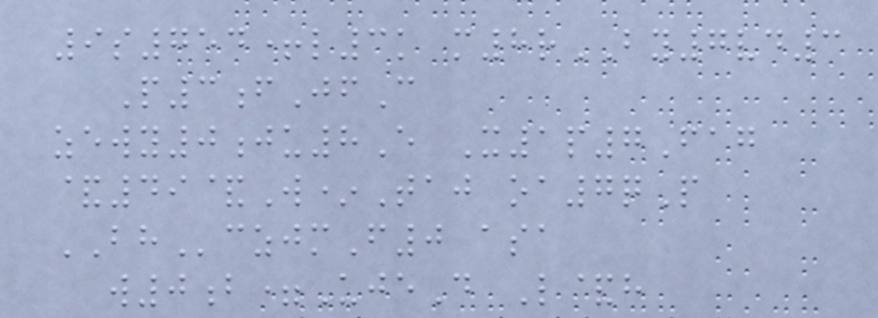9s754+l3k m8rBY7vd3
P3fJfC
zewy0ju8E X1p7Fag
&49&W*Taj oa7qP
BHczjmF0 asa
w0b=UjeD L&h
